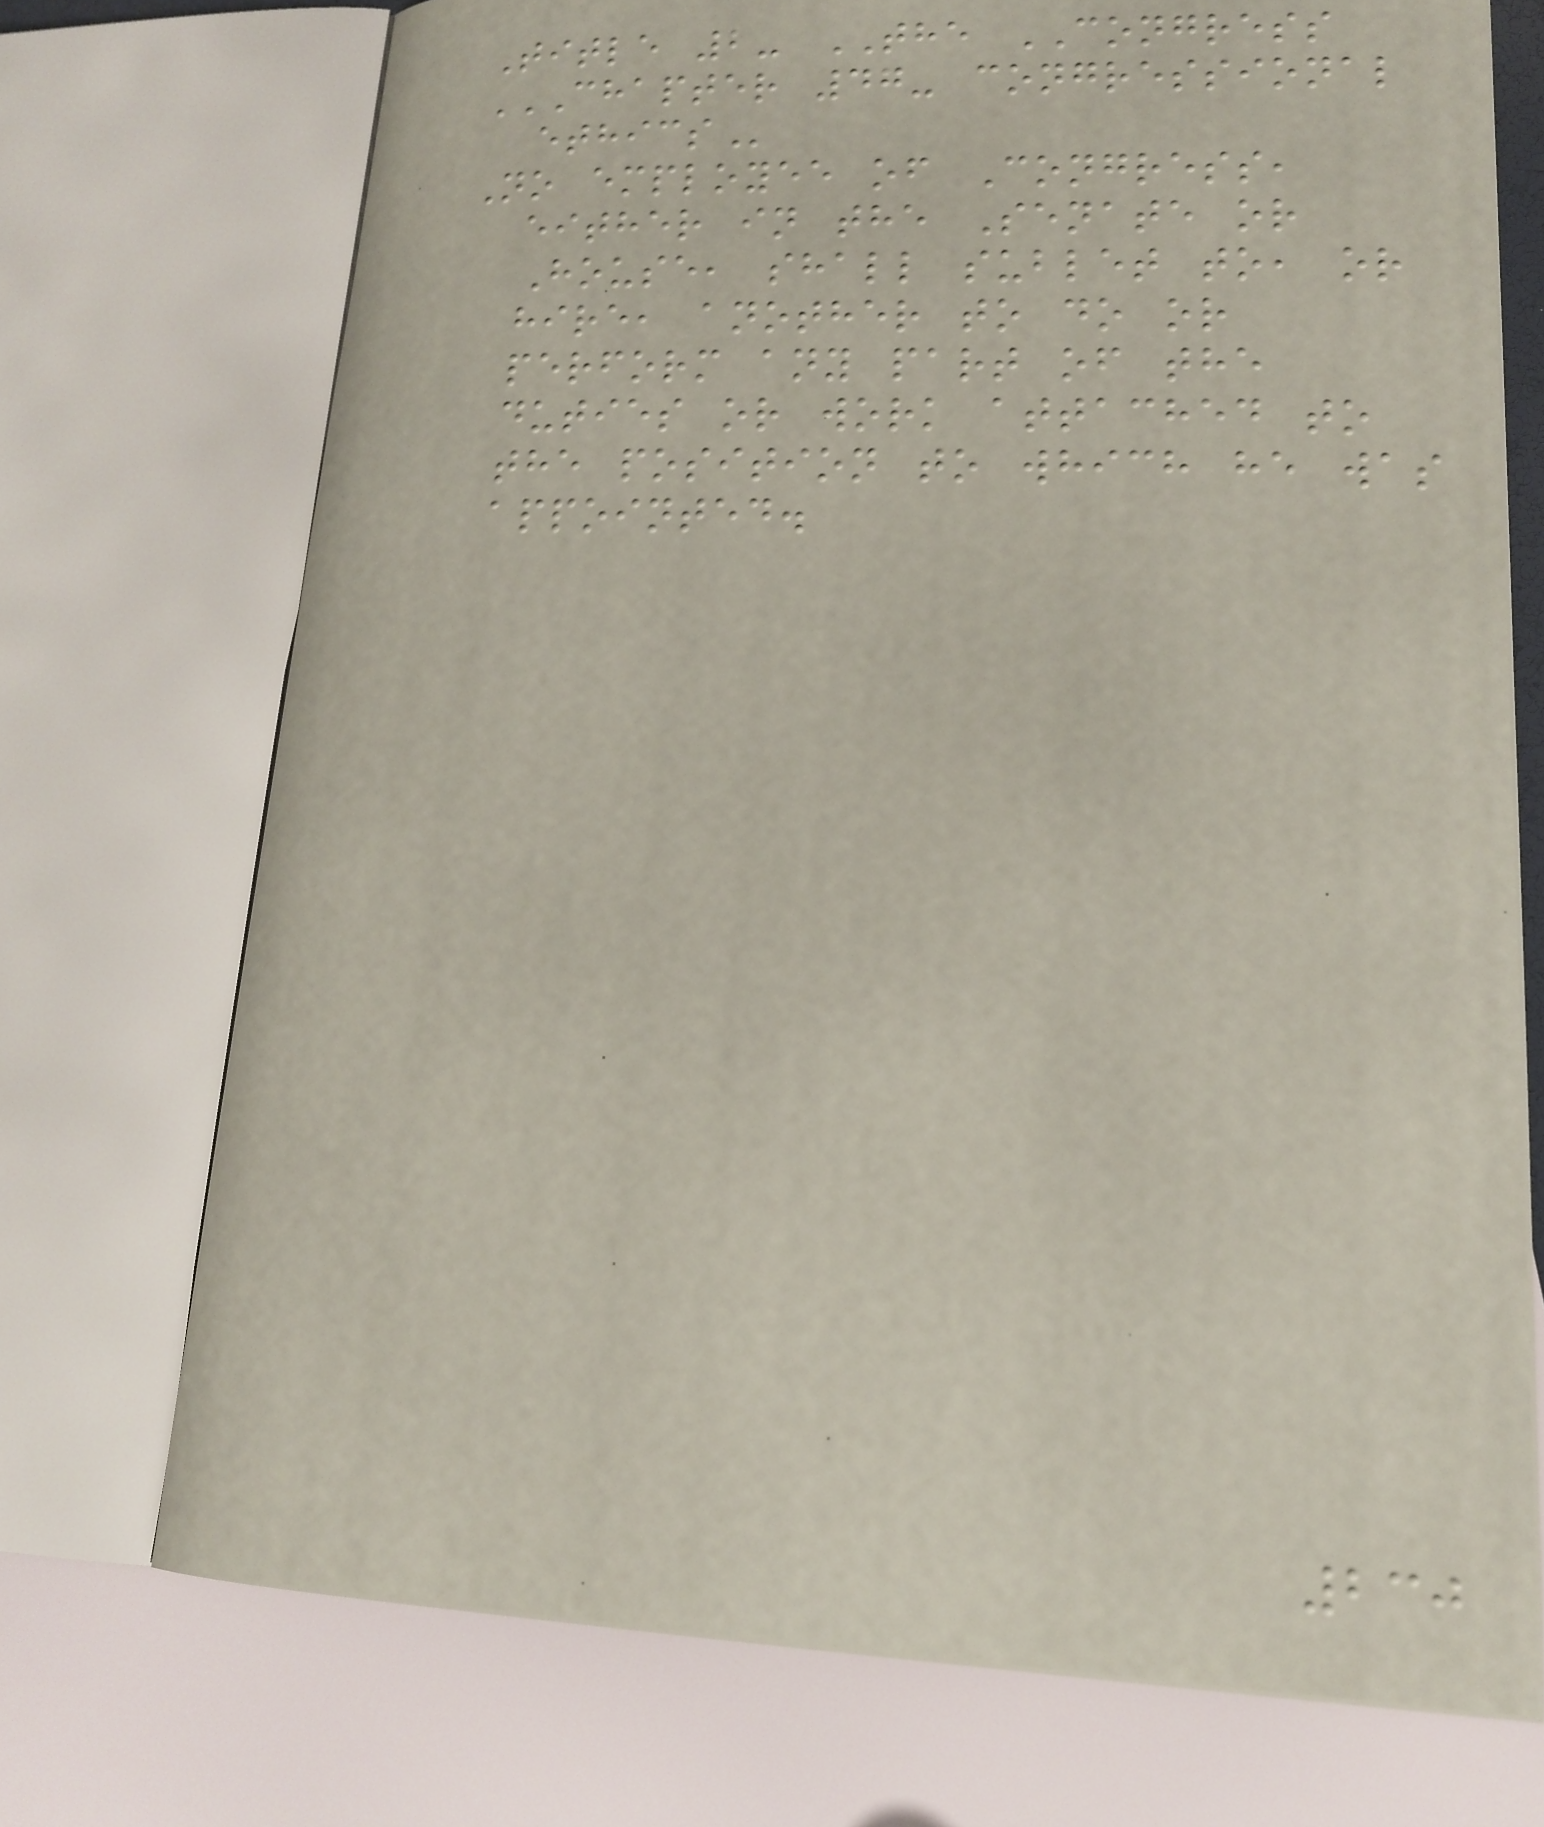Title 2- THE CONGRESS
CHAPTER 47- CONGRESSIONAL
ETHICS
No employee of Congress,
either in the Senate or
House, shall sublet to, or
hire, another to do or
perform any part of the
duties or work attached to
the position to which he was
appointed.
230
